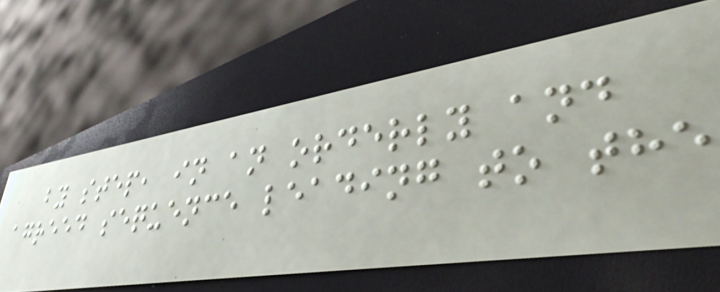by step, in an orderly and
agreed sequence leading to the
